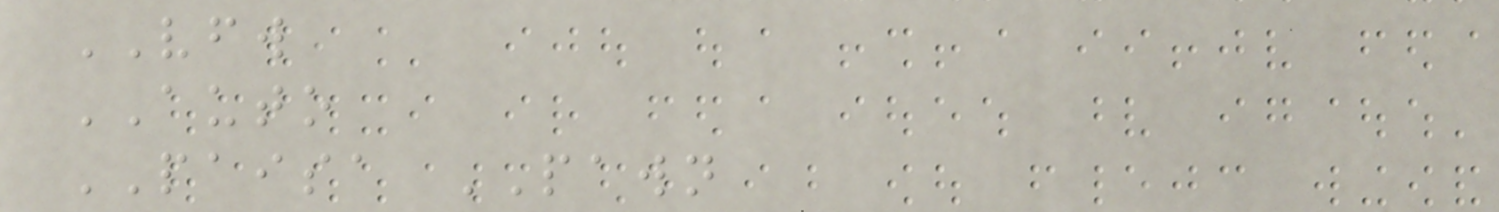VFW
AUTO
PAISA PAWN
